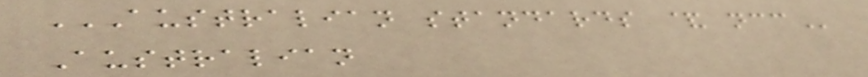AUSTRALIAN STANDARDS & NCC
Australian
